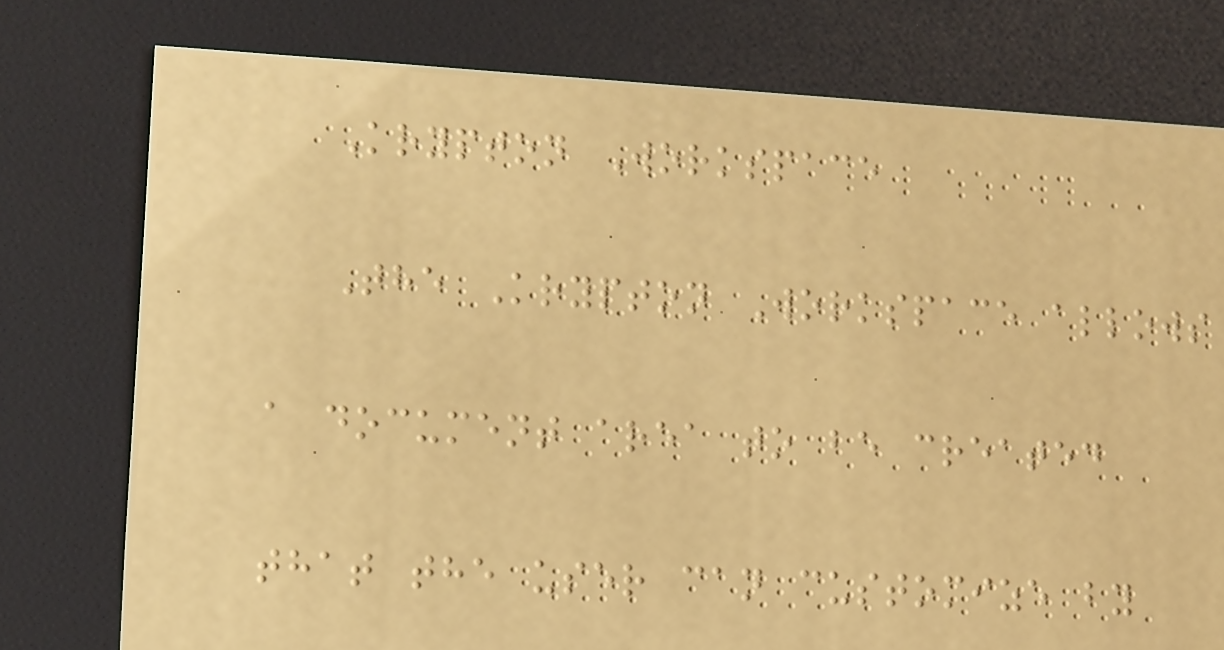Krypton Workspace
The Krypton Workspace allows
a document area to be created
that the user can customize by
